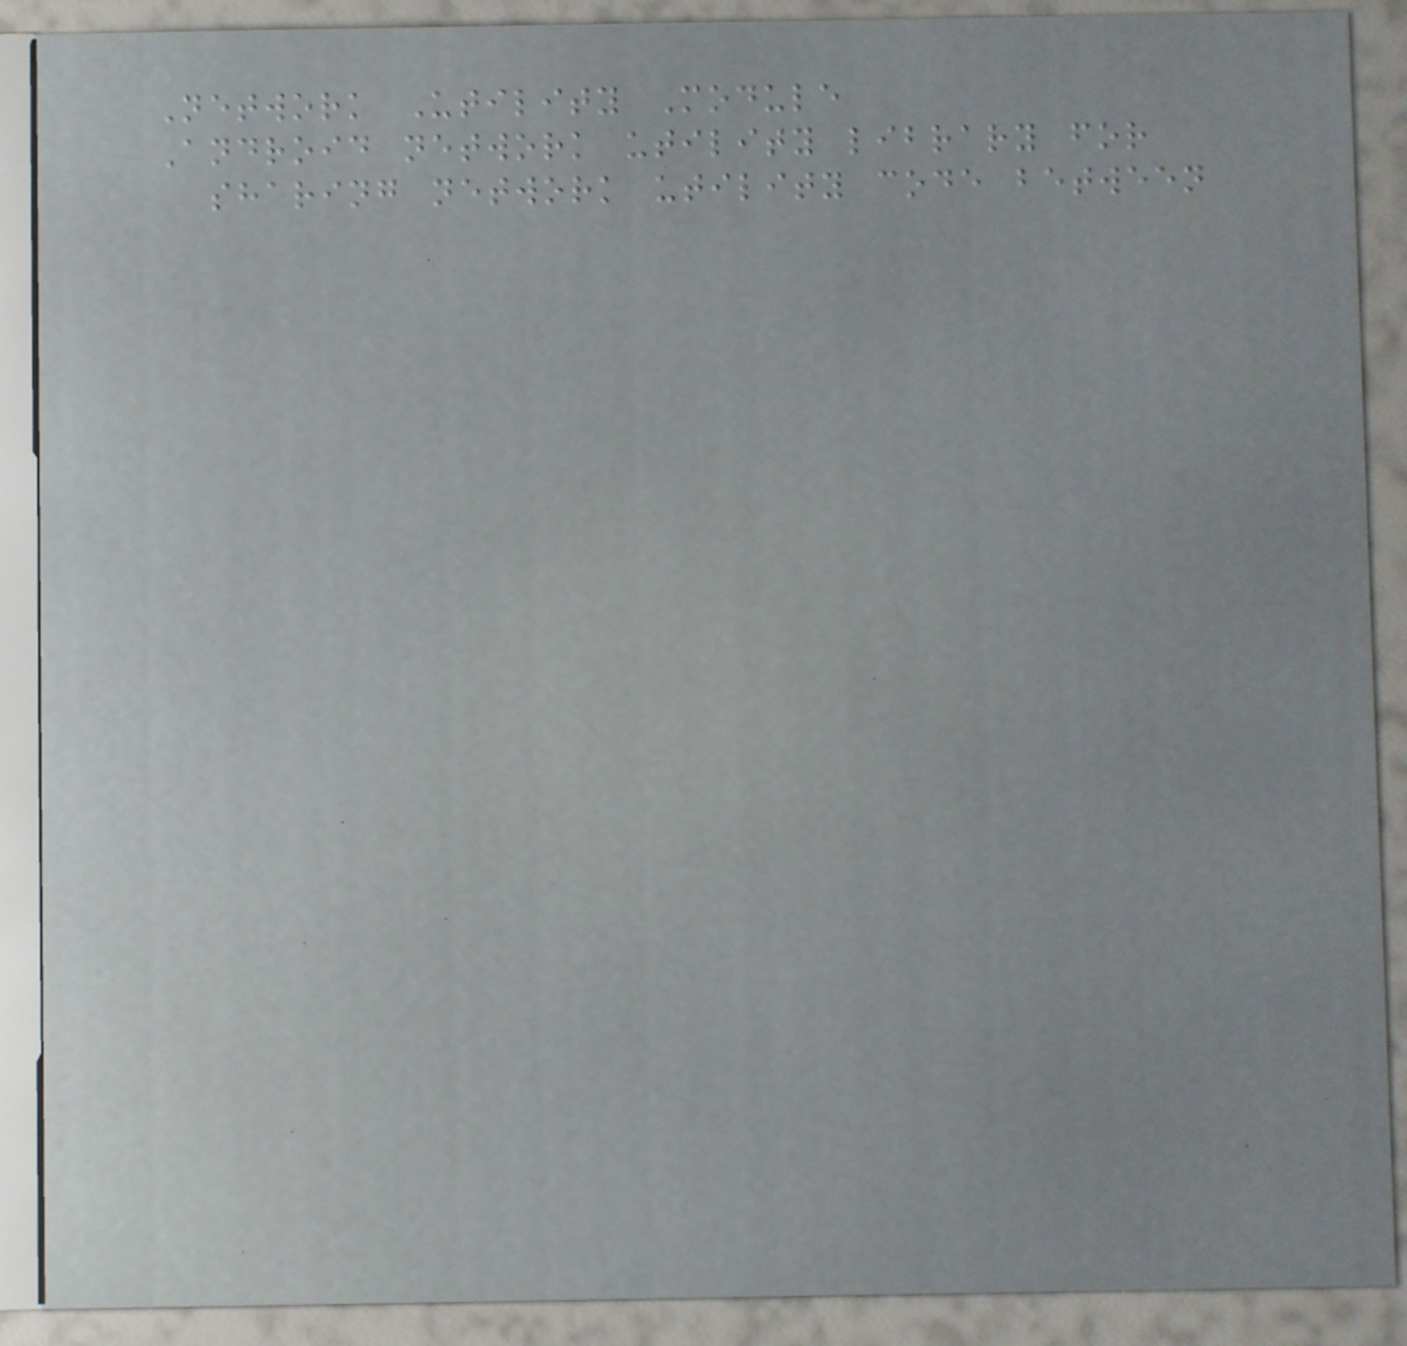Network Utility Module
Android network utility library for
sharing network utility code between
